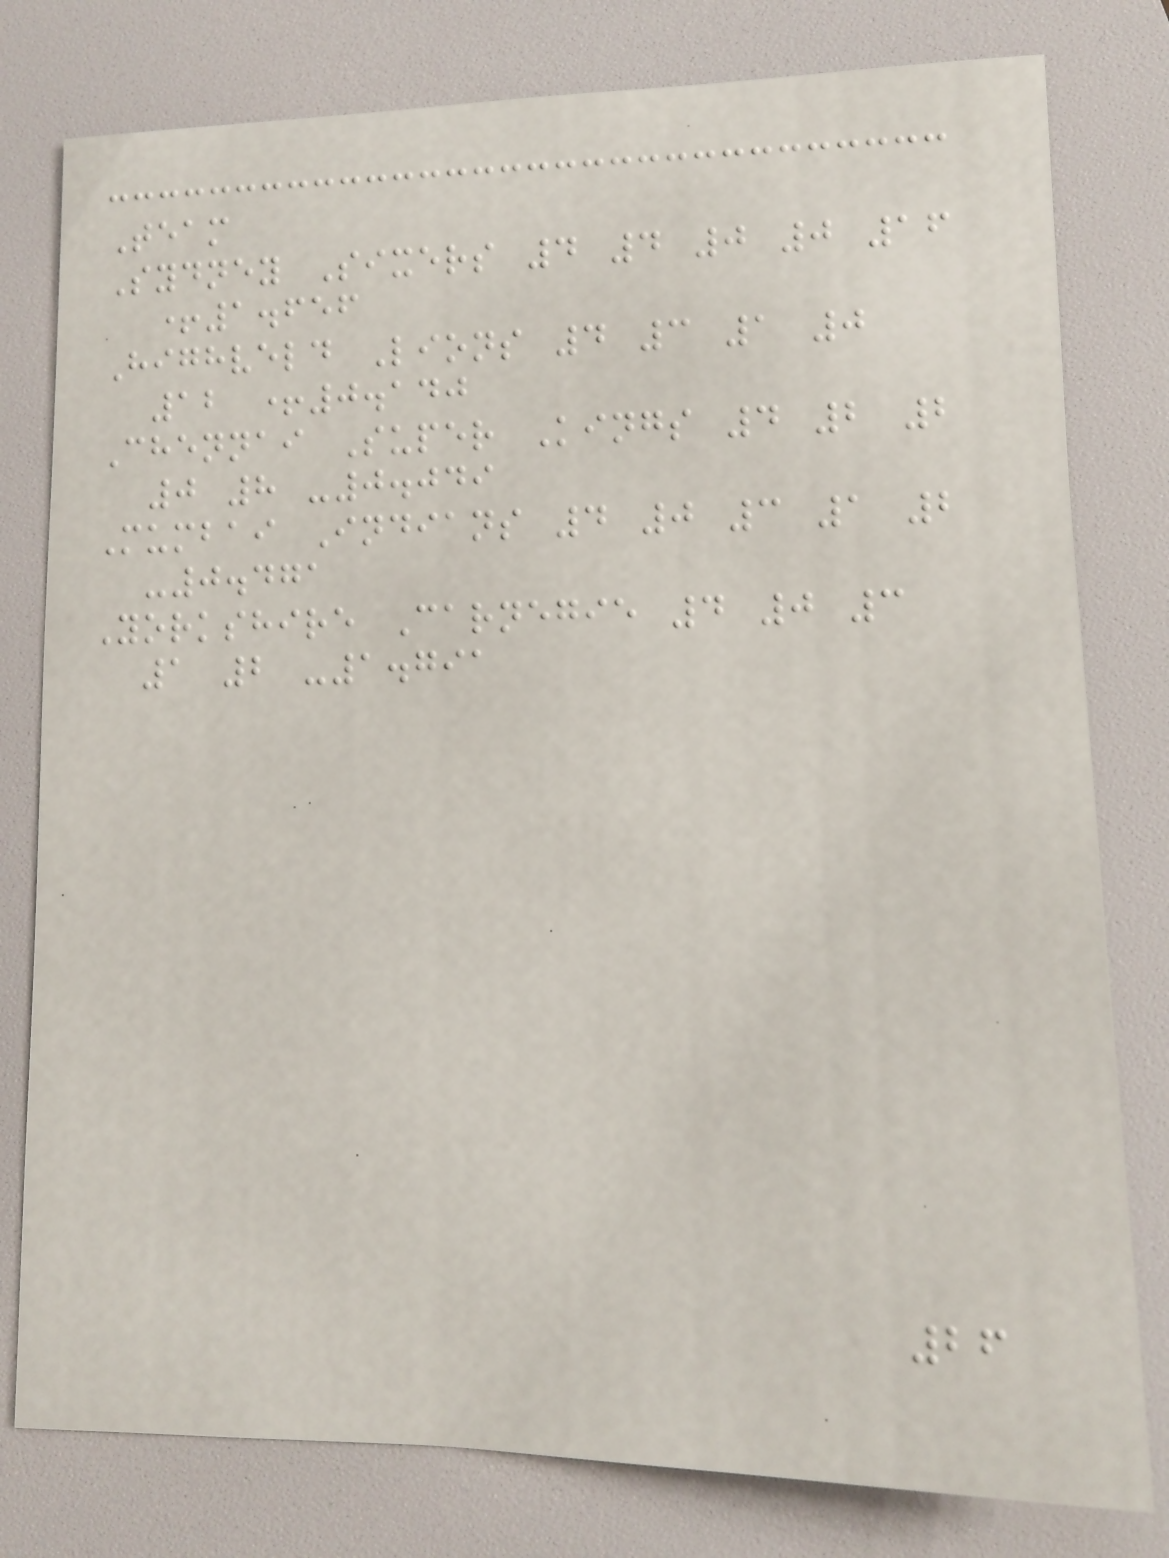Team
Sydney Sixers 4 4 0 0 16
+1.656
Highveld Lions 4 3 1 0
12 +0.140
Chennai Super Kings 4 2 2
0 8 -0.049
Mumbai Indians 4 0 3 1 2
-0.471
Yorkshire Carnegie 4 0 3
1 2 -1.791
26
